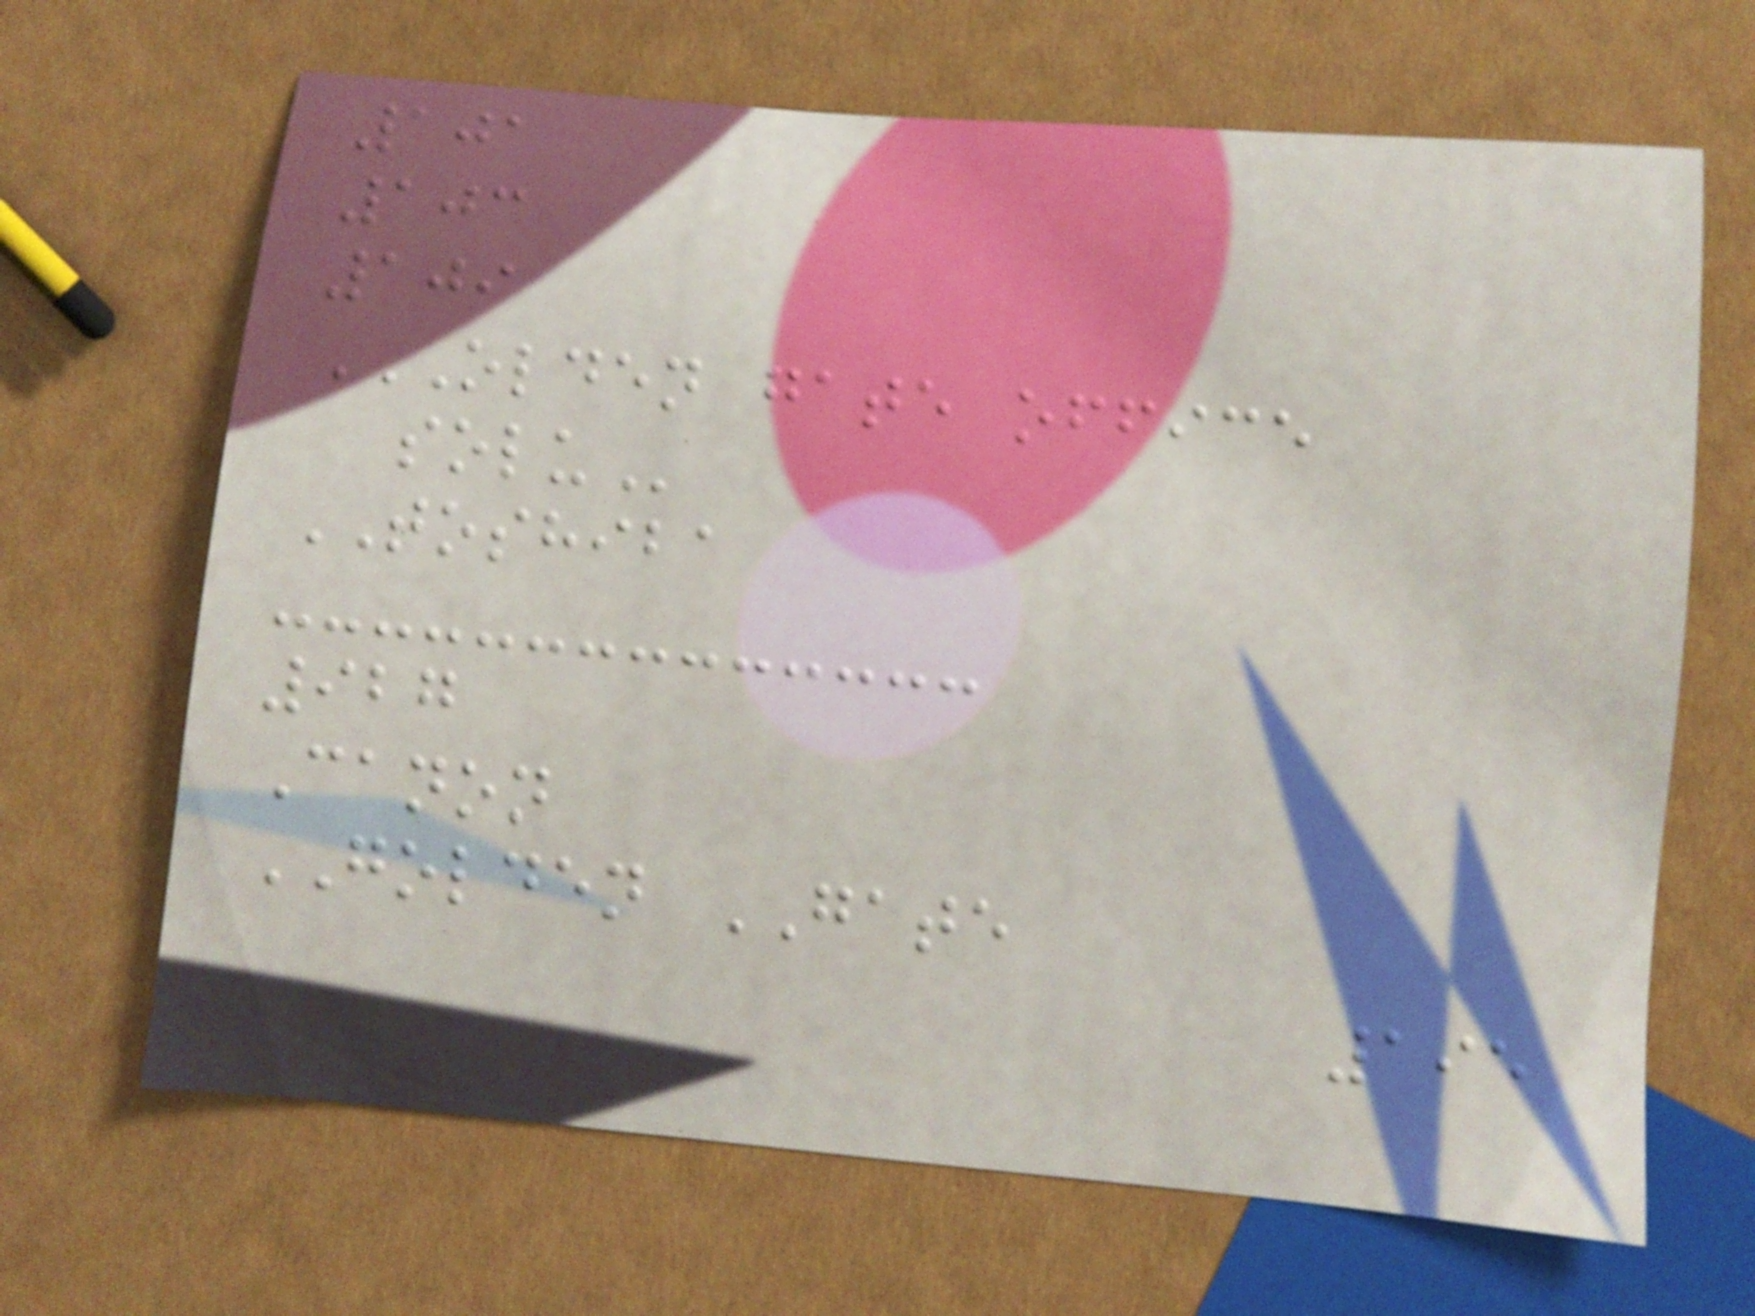101
103
109
OLDEN GATE OFFICE
SOLU
TOSHIBA
927
Canon
GOLDEN GATE
195
